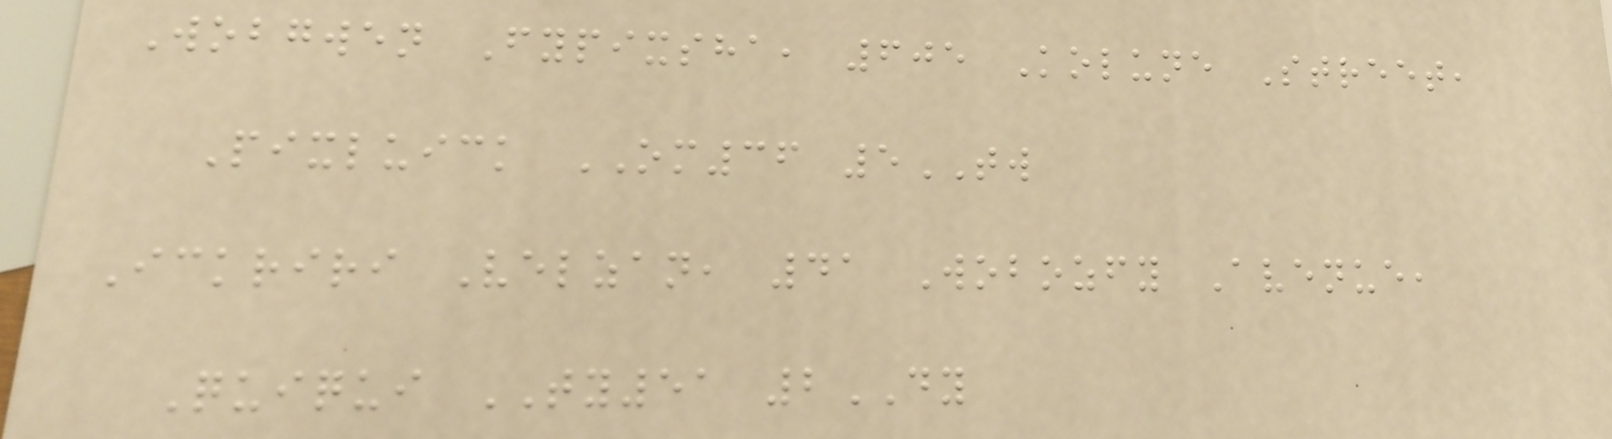Wobgwen Fypixsha, 605 Kolune Street,
Pixluick OM36 5TW
Ickriri Velzan, 41 Wobozfy Avenue,
Quiqui TY51 2DY
